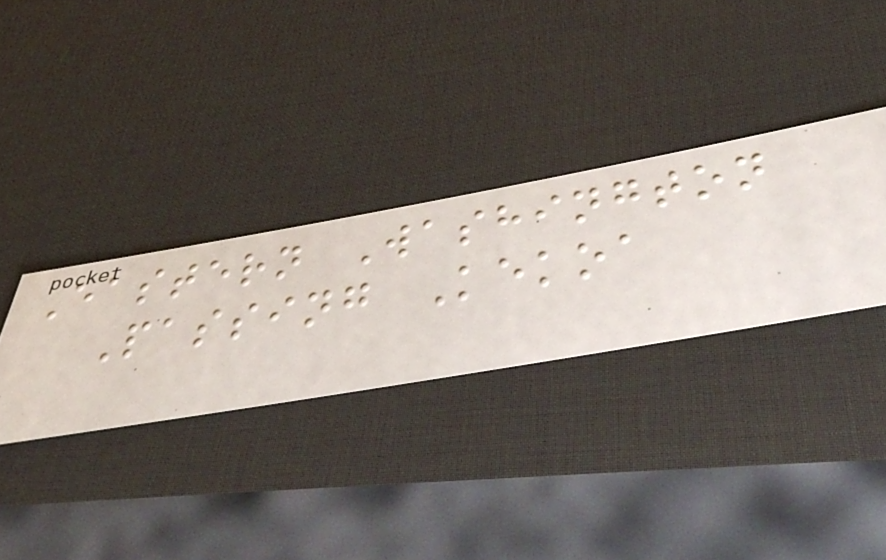Eastern Washington
Passing Kekoa
